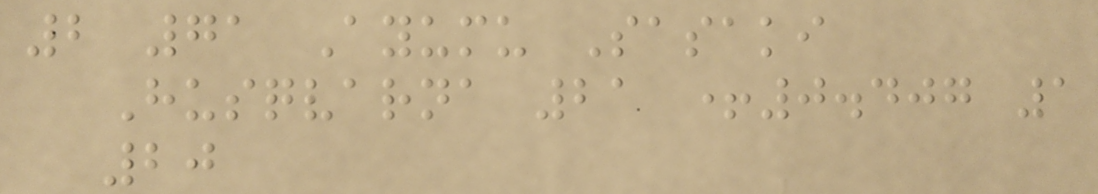2 71 Ayumu Sasaki
Husqvarna 21 +0.407 1
20
